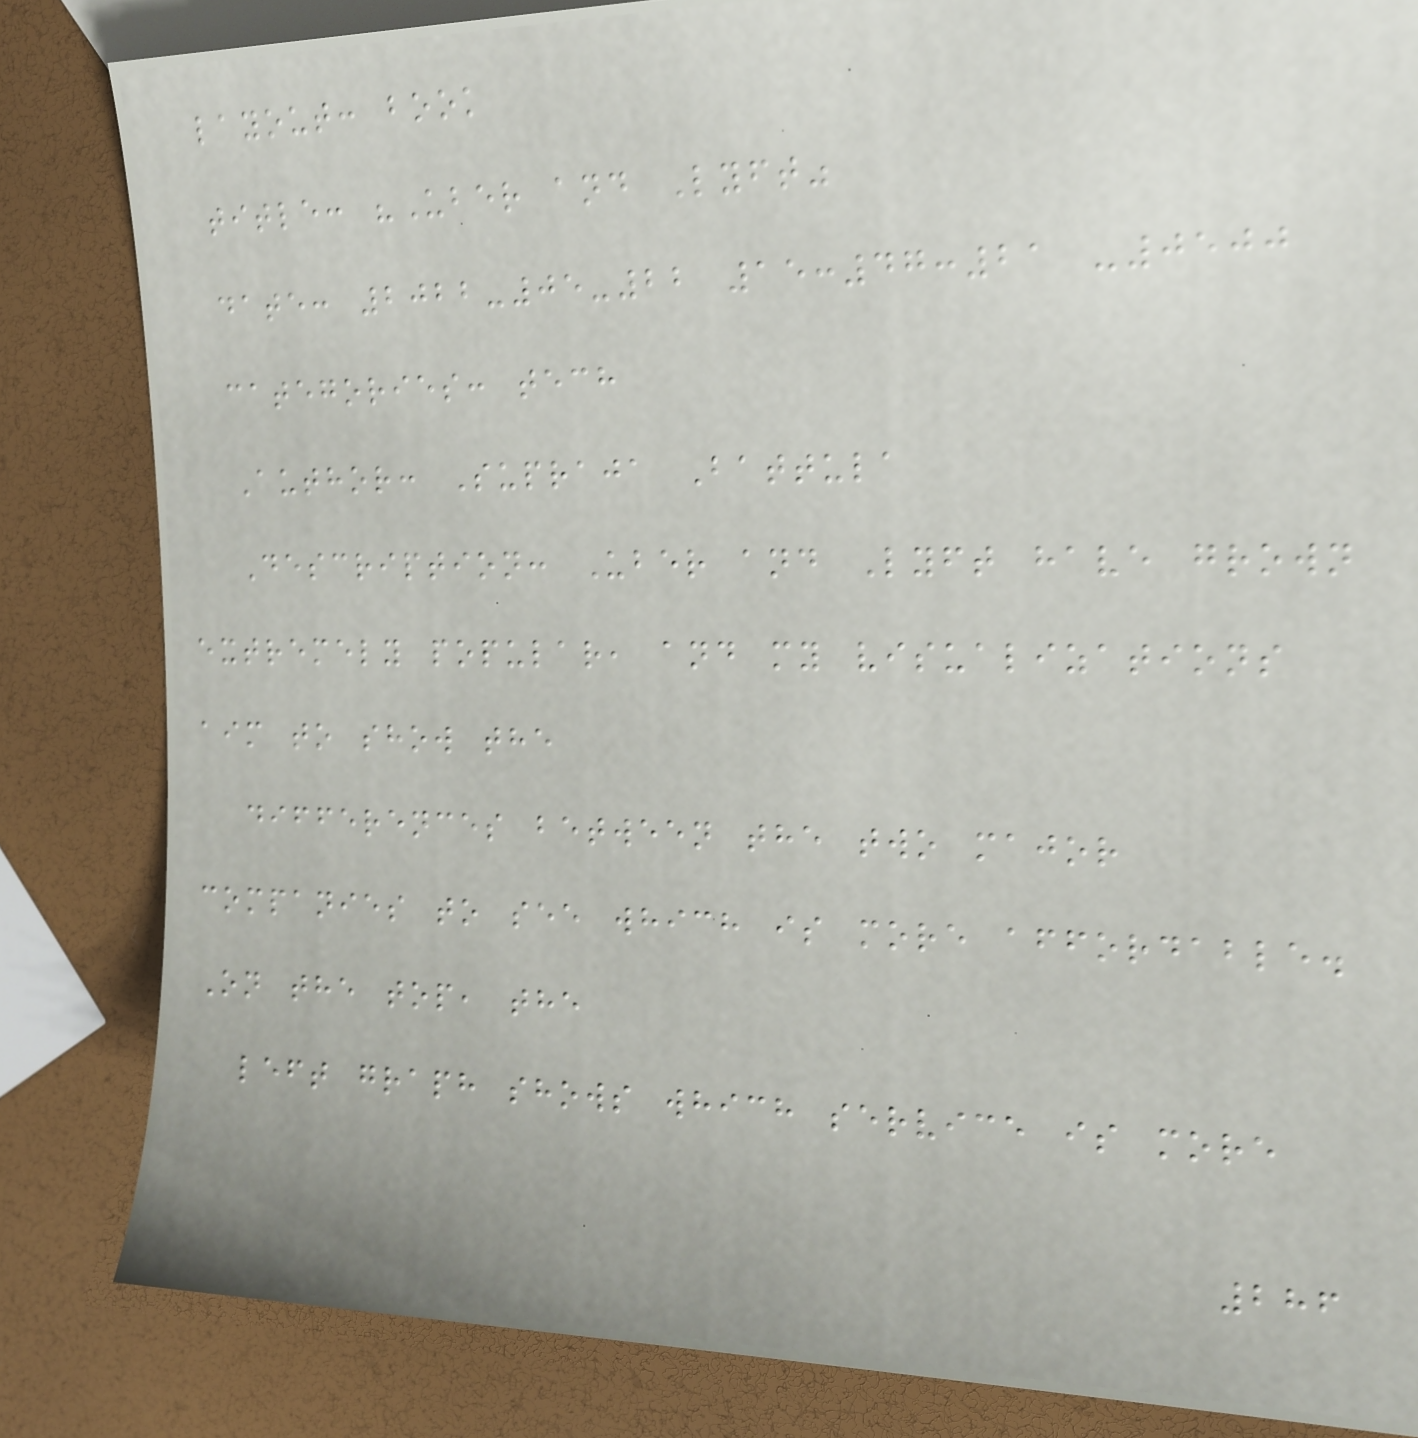layout: book
title: "Uber and Lyft"
date: 2022-05-22 15:47:21 -0500
categories: tech
Author: Supraja Battula
Description: Uber and Lyft have grown
extremely popular, and my visualizations
aim to show the
differences between the two major
companies to see which is more affordable.
On the top, the
left graph shows which service is more
286
